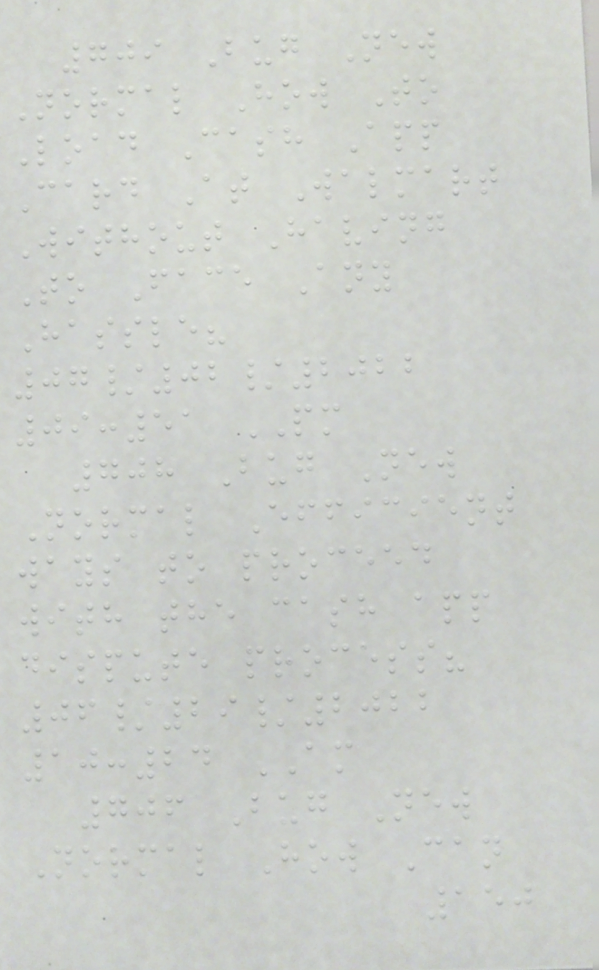709 Bug New
Normal How To
Load Cash App
Card At Walmart
Without Having
To Face Any
Hassle?
07/02/2022
09:51 PM
708 Bug New
Normal Efficient
ways to proceed
with the cash app
dispute process?
06/29/2022
10:24 AM
706 Bug New
Normal How Can
150
